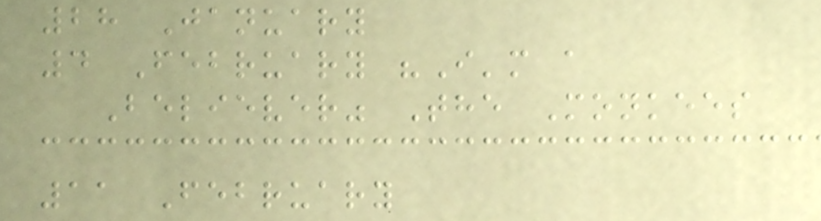28 January
4 February "I'm a
Believer" The Monkees
11 February
